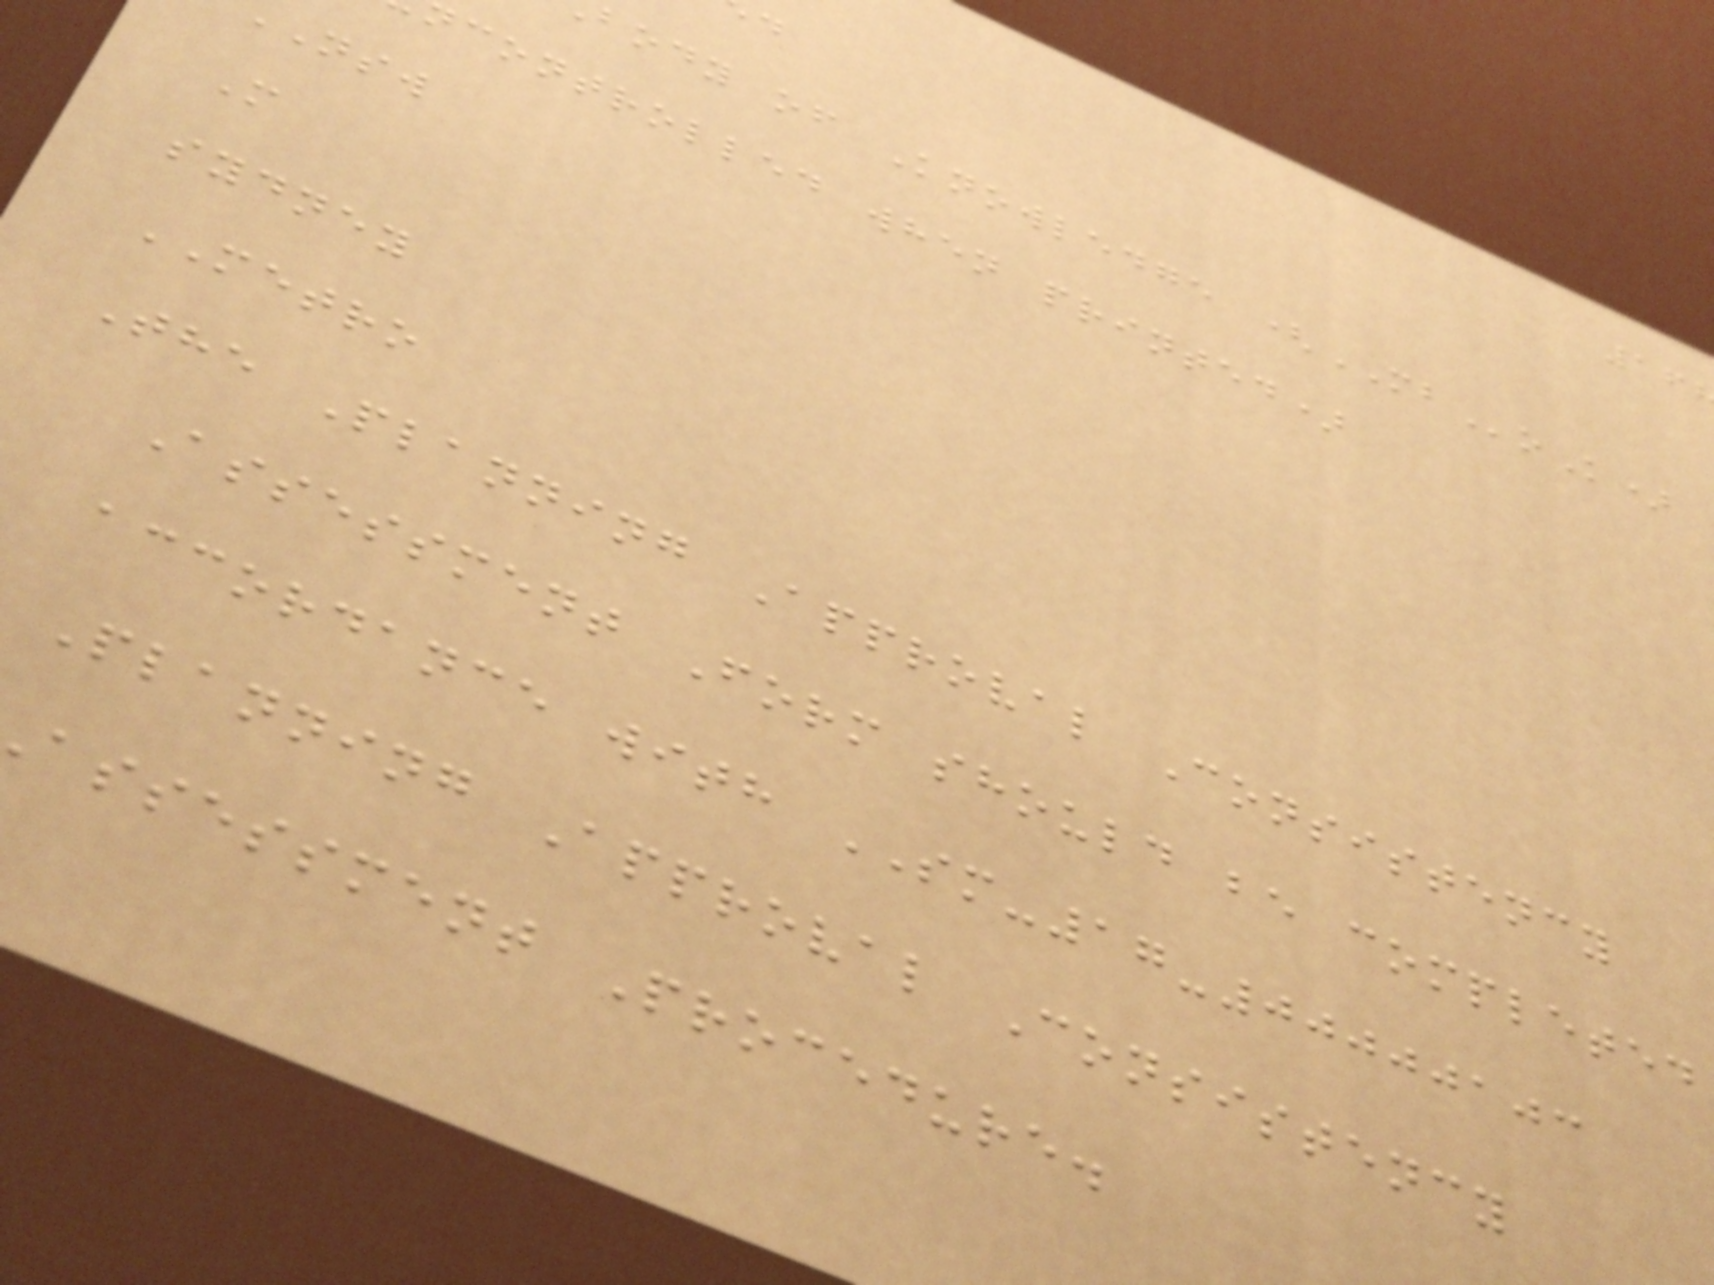body of Knowledge (MBoK)
controlled when printed)
M
sydney
METRO
The Planning Approval Consistency
Assessment Form should be completed
accordance with SM-17-00000103
Planning Approval Consistency
assessment Procedure.
